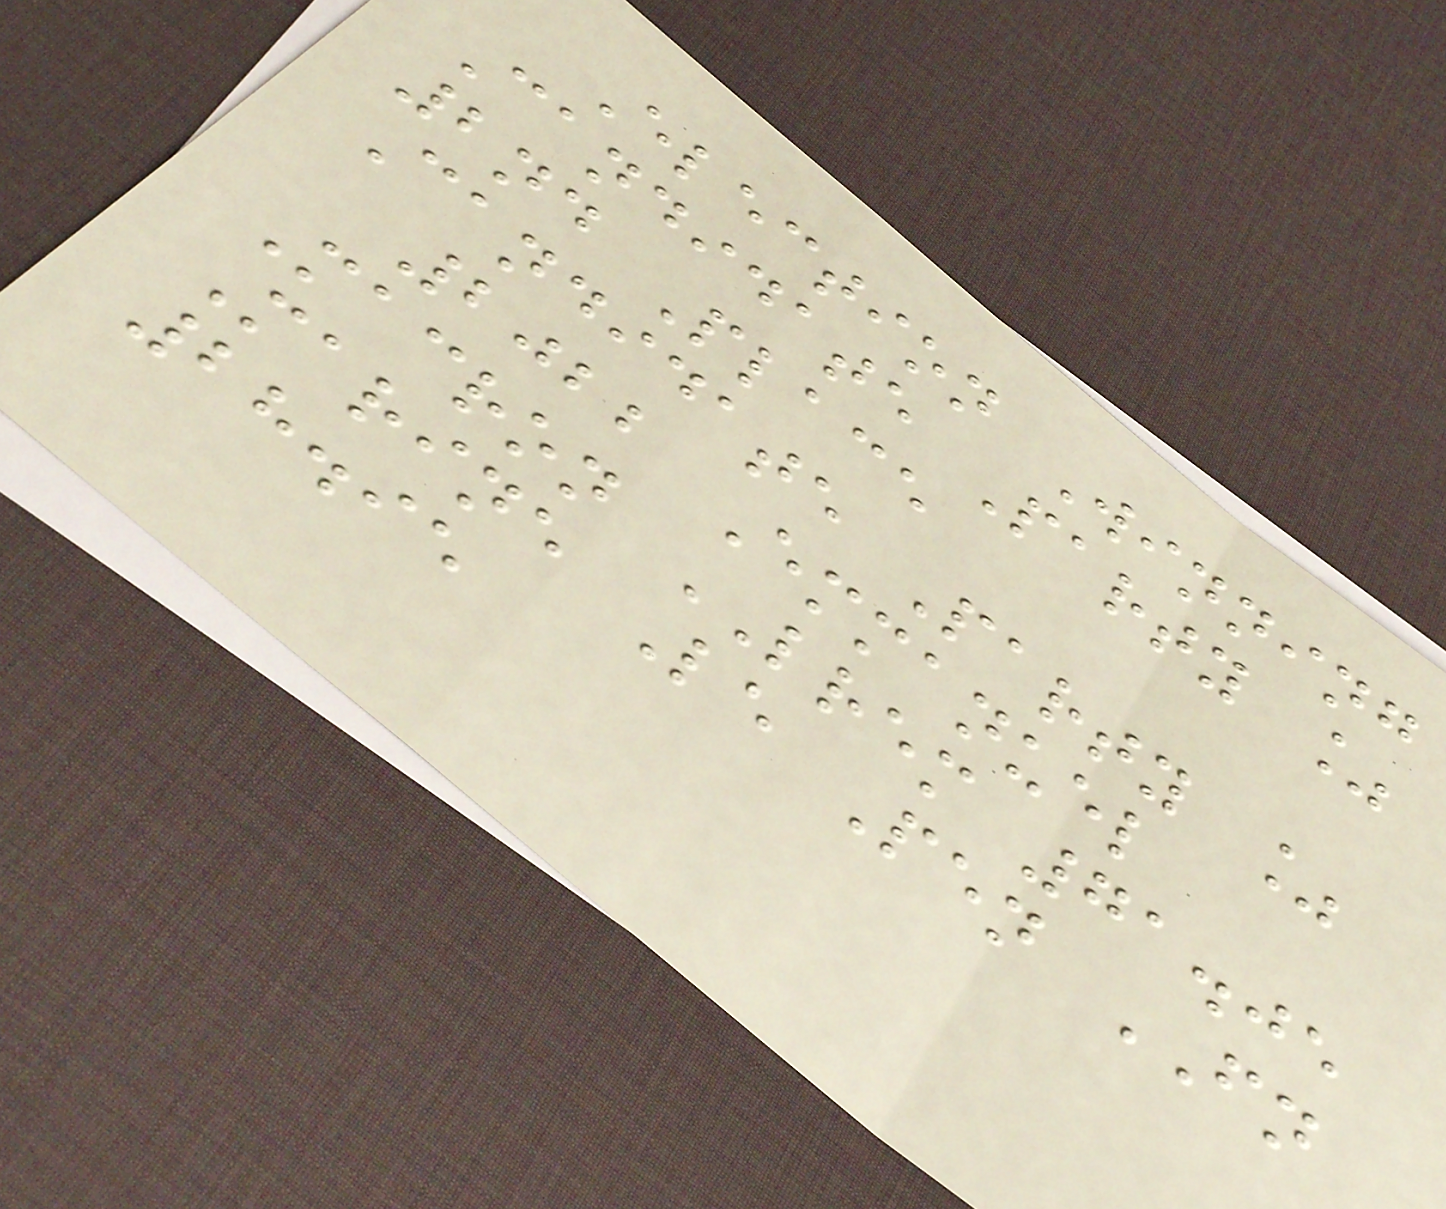Election Winning
Candidate Party %
2nd Place
Candidate Party %
2022 Emmanuel
Macron LREM 71.05
Marine Le Pen FN
28.95
